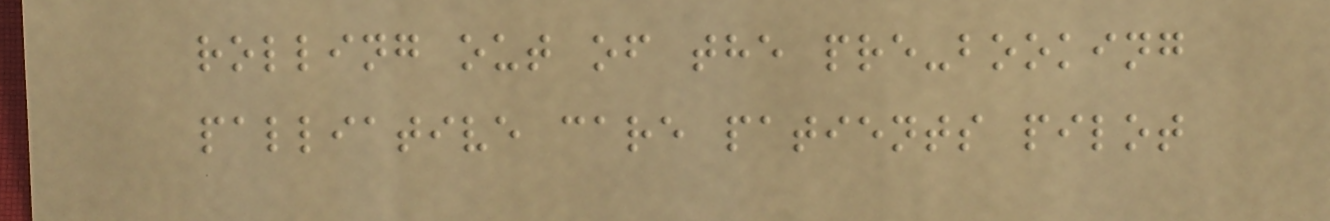rolling out of the pre-booking
palliative care patients pilot
